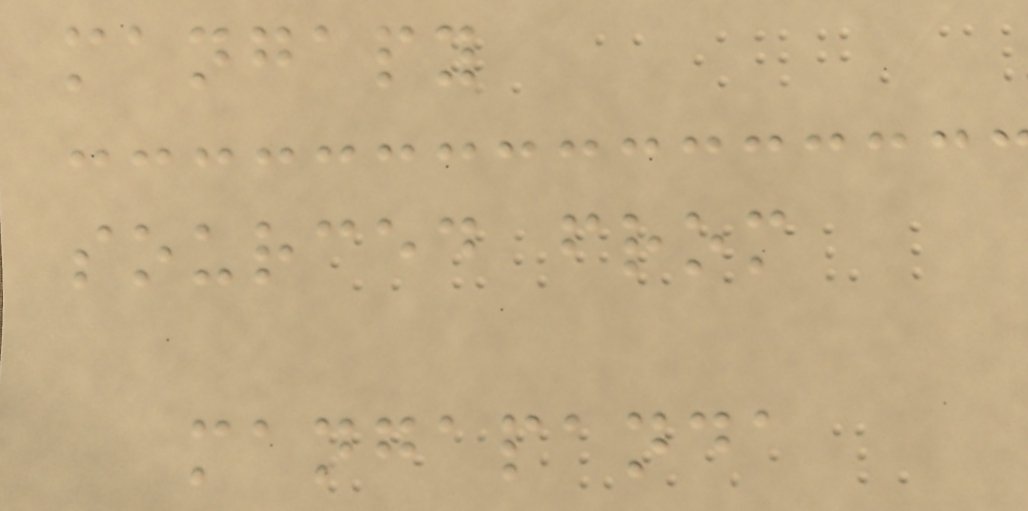mangapy
sourced from
mangapanda
